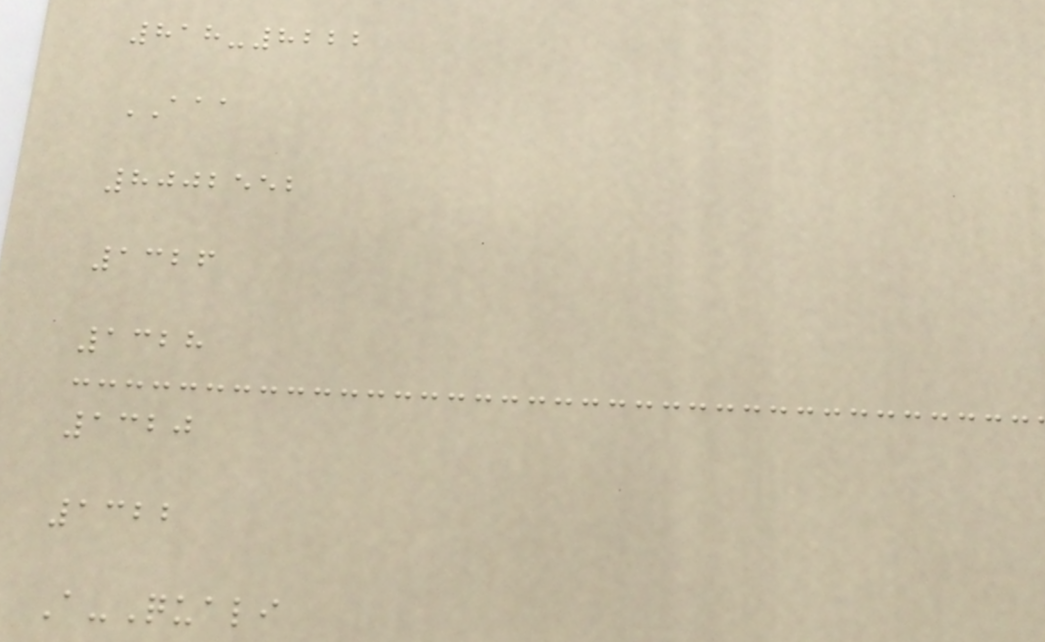818-8222
AAA
8002552
1326
1328
1320
1322
A-Quali
